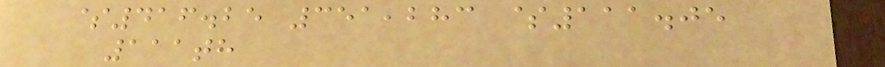$416.25 351,283 $111.05
111th
